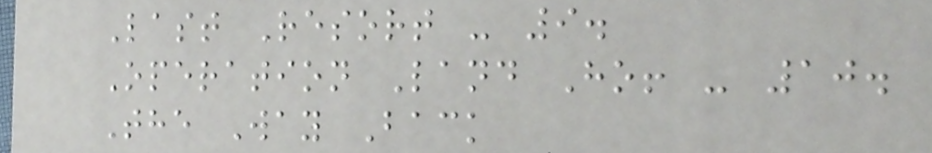Last Resort - 9.
Operation Land Ho! - 10.
The Way Back
